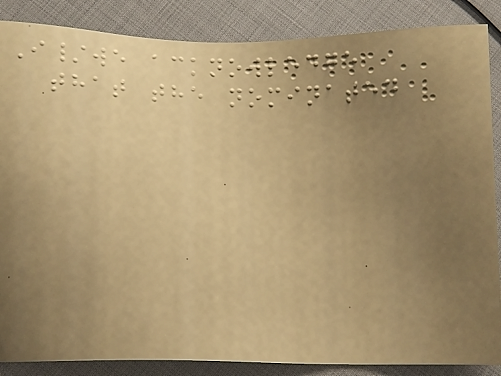I/we acknowledge
that the nominated
